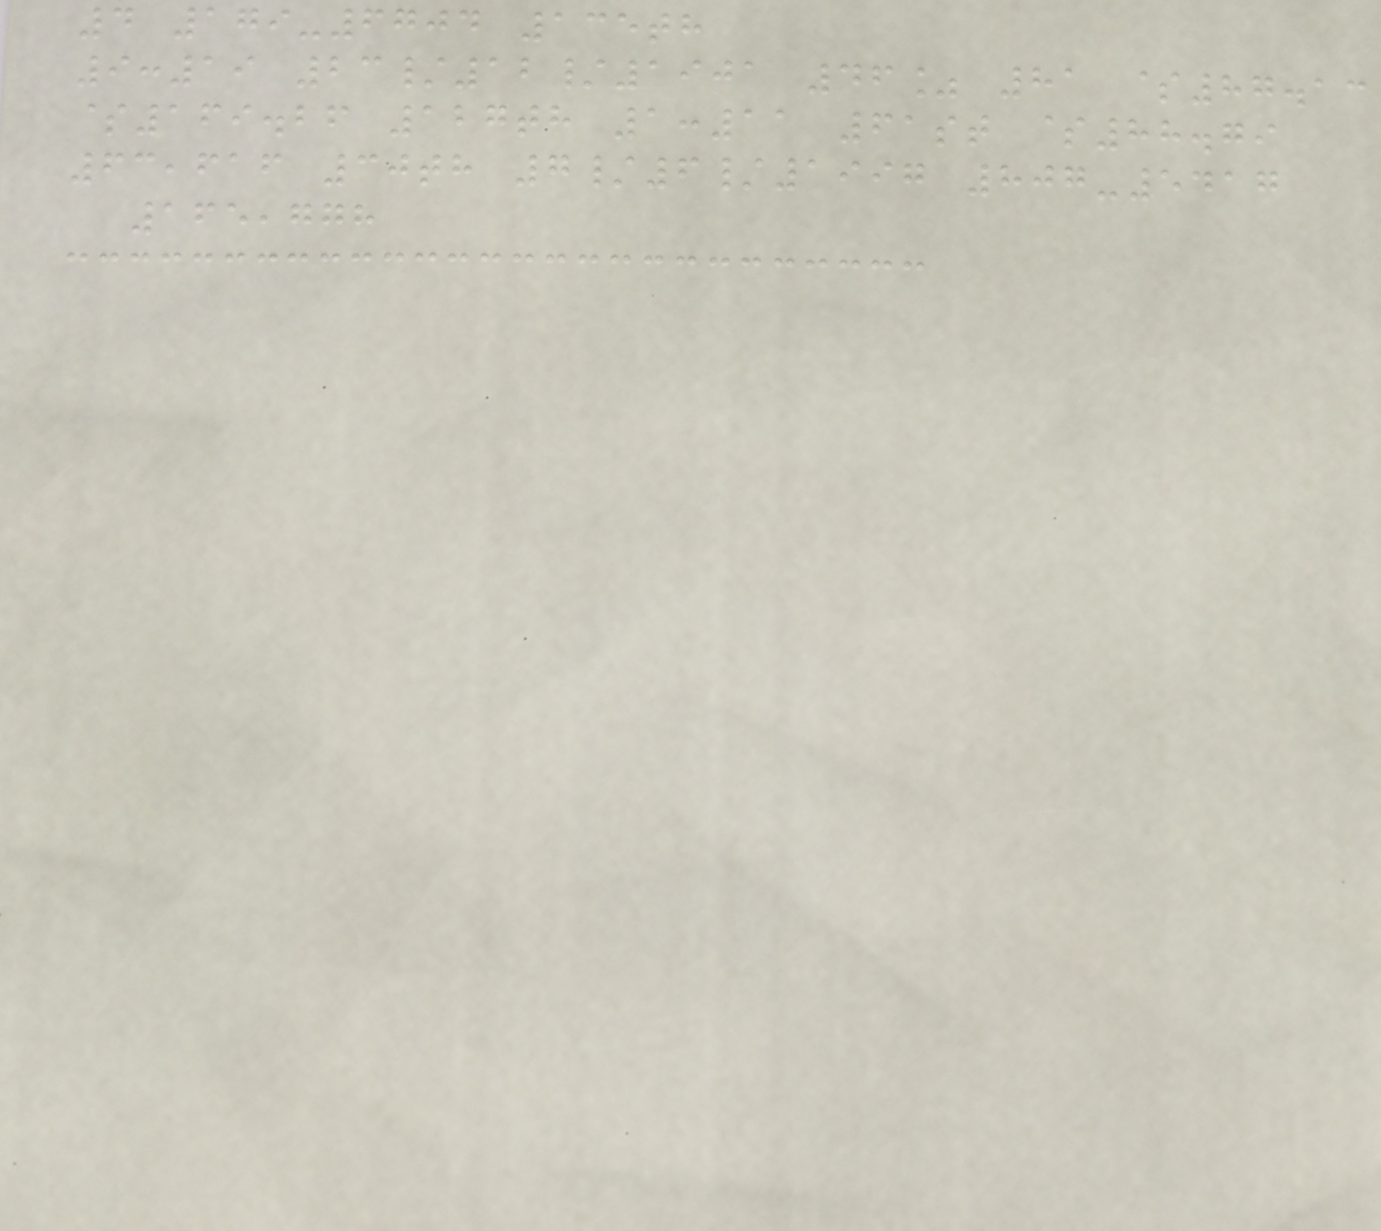4 179-6704 135th
9:19 23/12/1901 46% 81 $87.13
$169.26 127th 1:11 61st $88.79
63,616 30th 7/6/1997 807-5417
165,778
